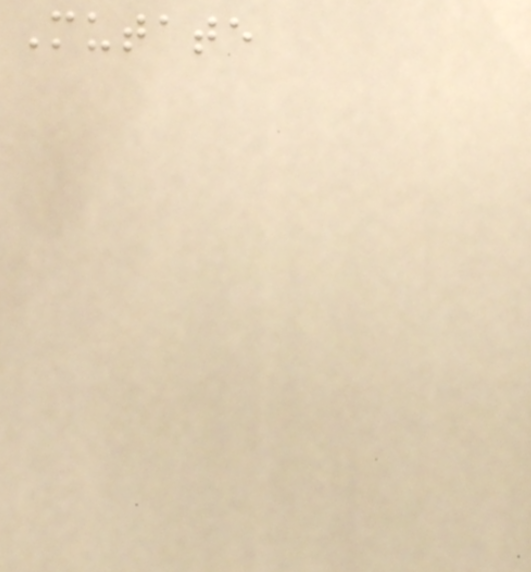Mutate
